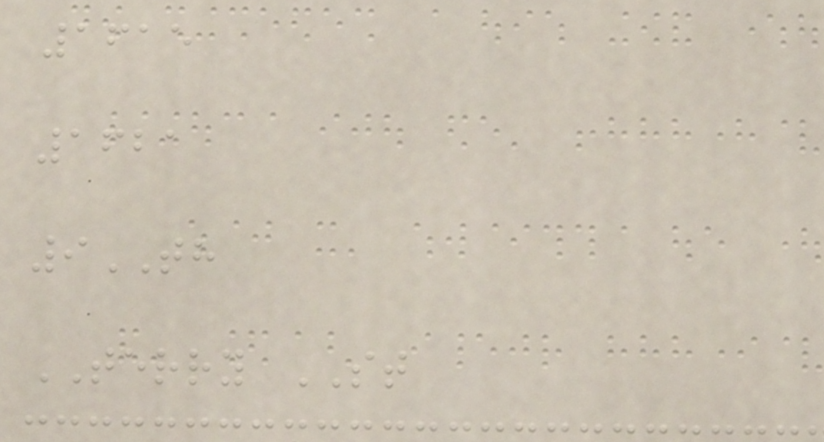1615
1621
9TH
TERRY ST
